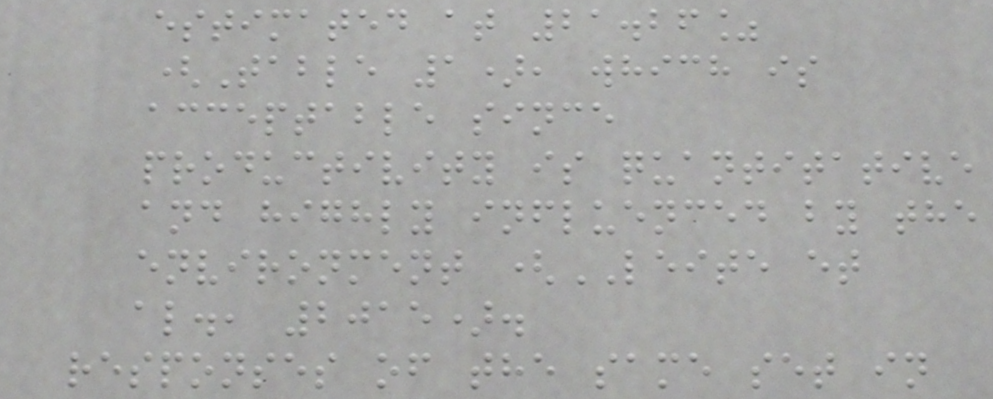estimated at 21.26%
(Table 1), which is
acceptable since
productivity is quantitative
and highly influenced by the
environment (LEITE et
al., 2015).
responses of the same set in
